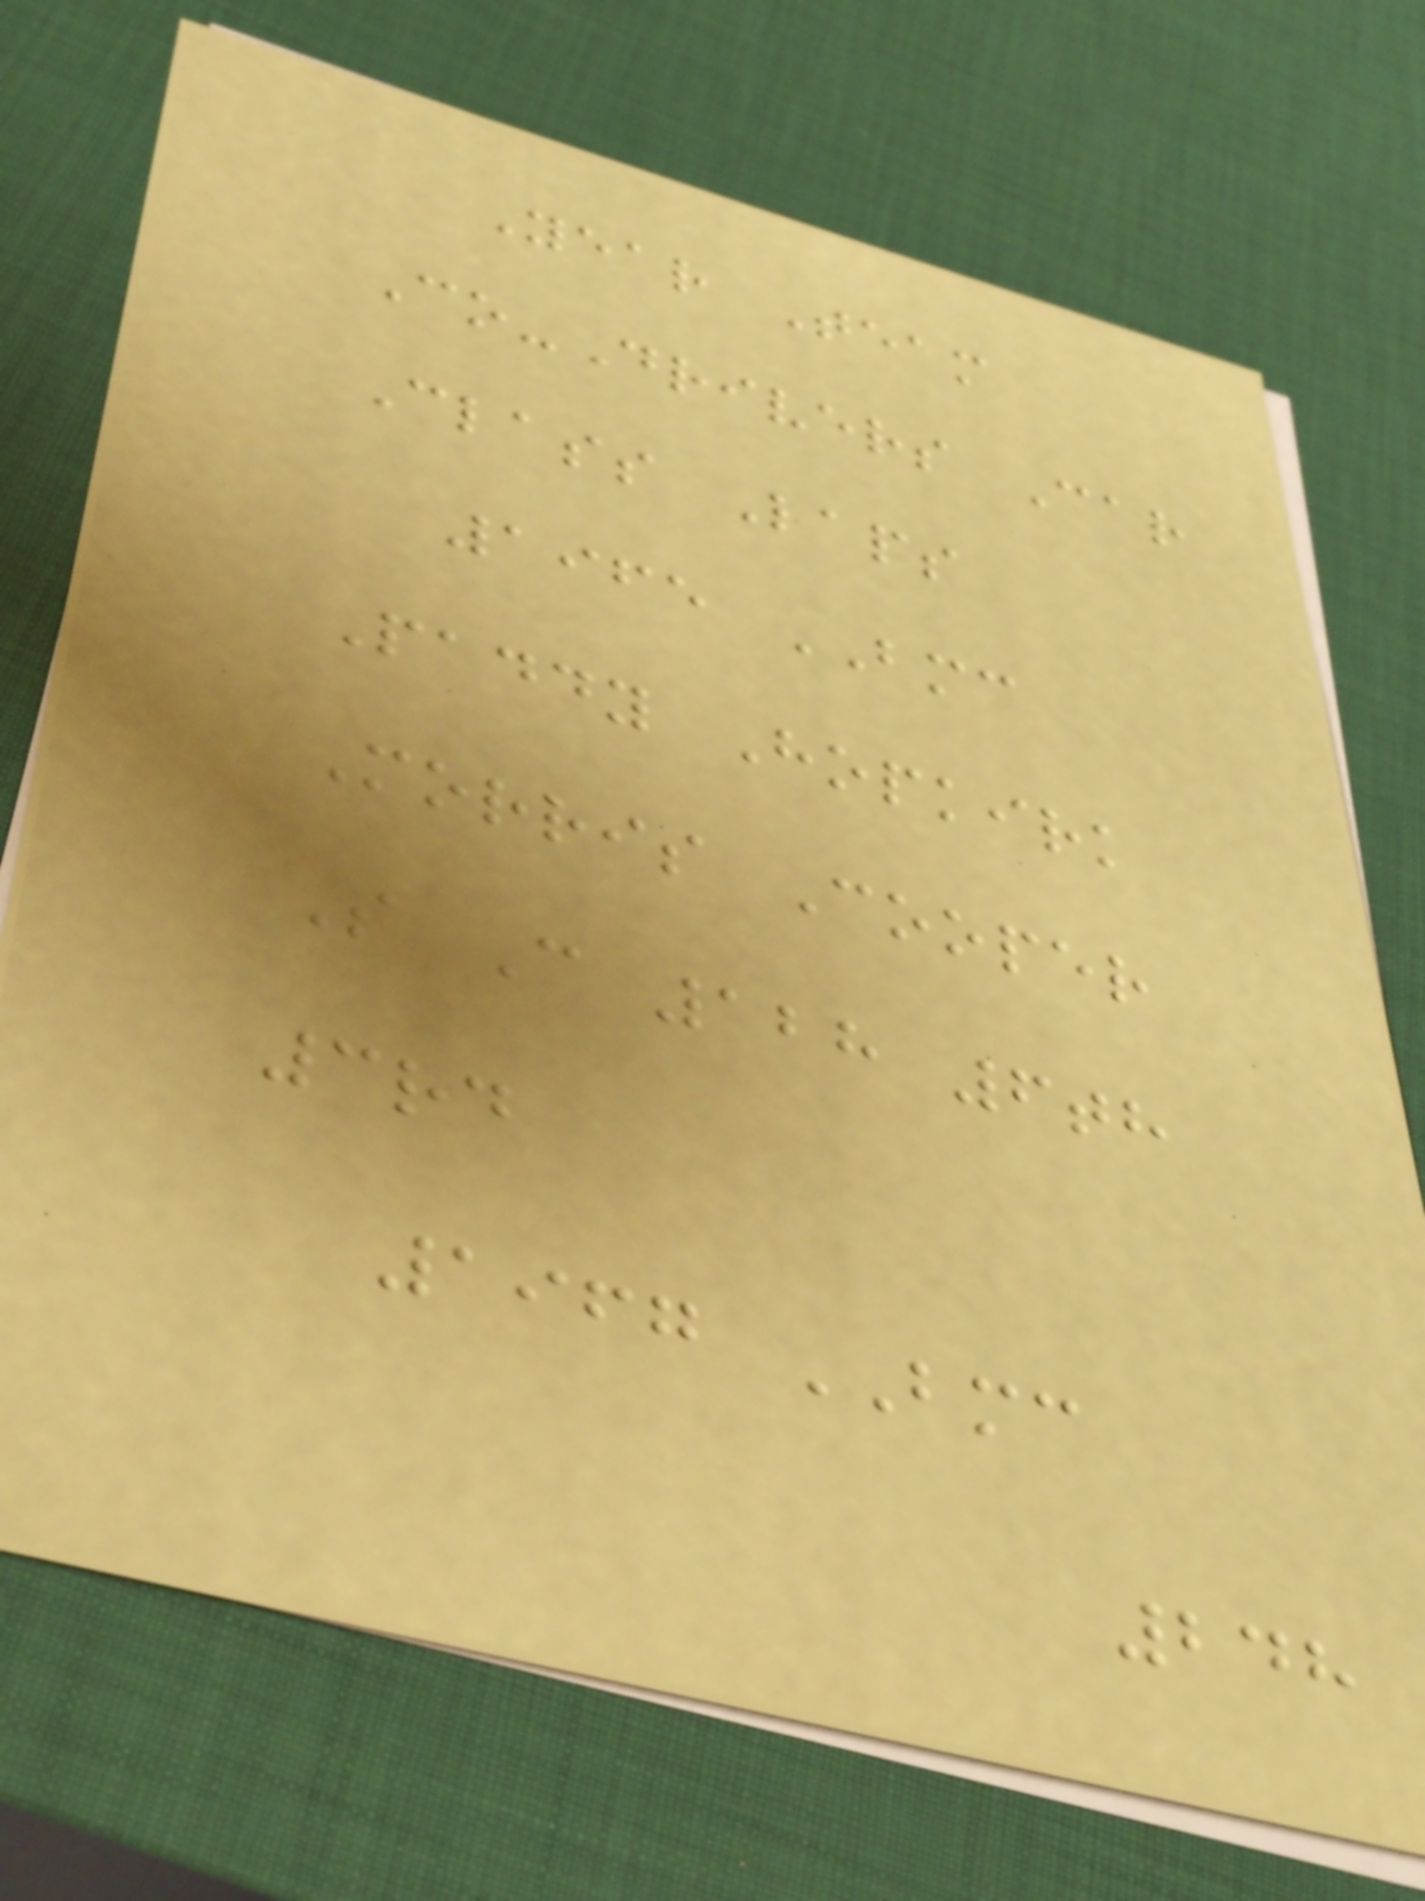Year Team
Co-Drivers Car
Class Laps
1965 BMC
Paddy Hopkirk
Morris Cooper
S C 128 6th
3rd
1967 BMC
248
